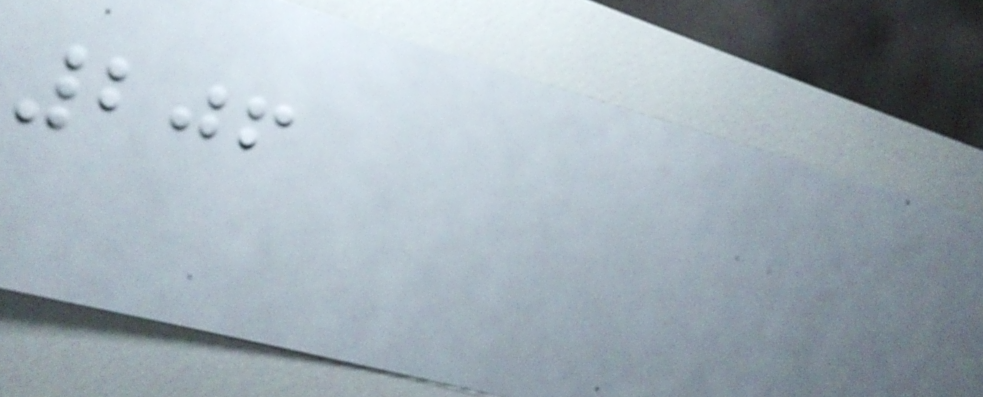206
